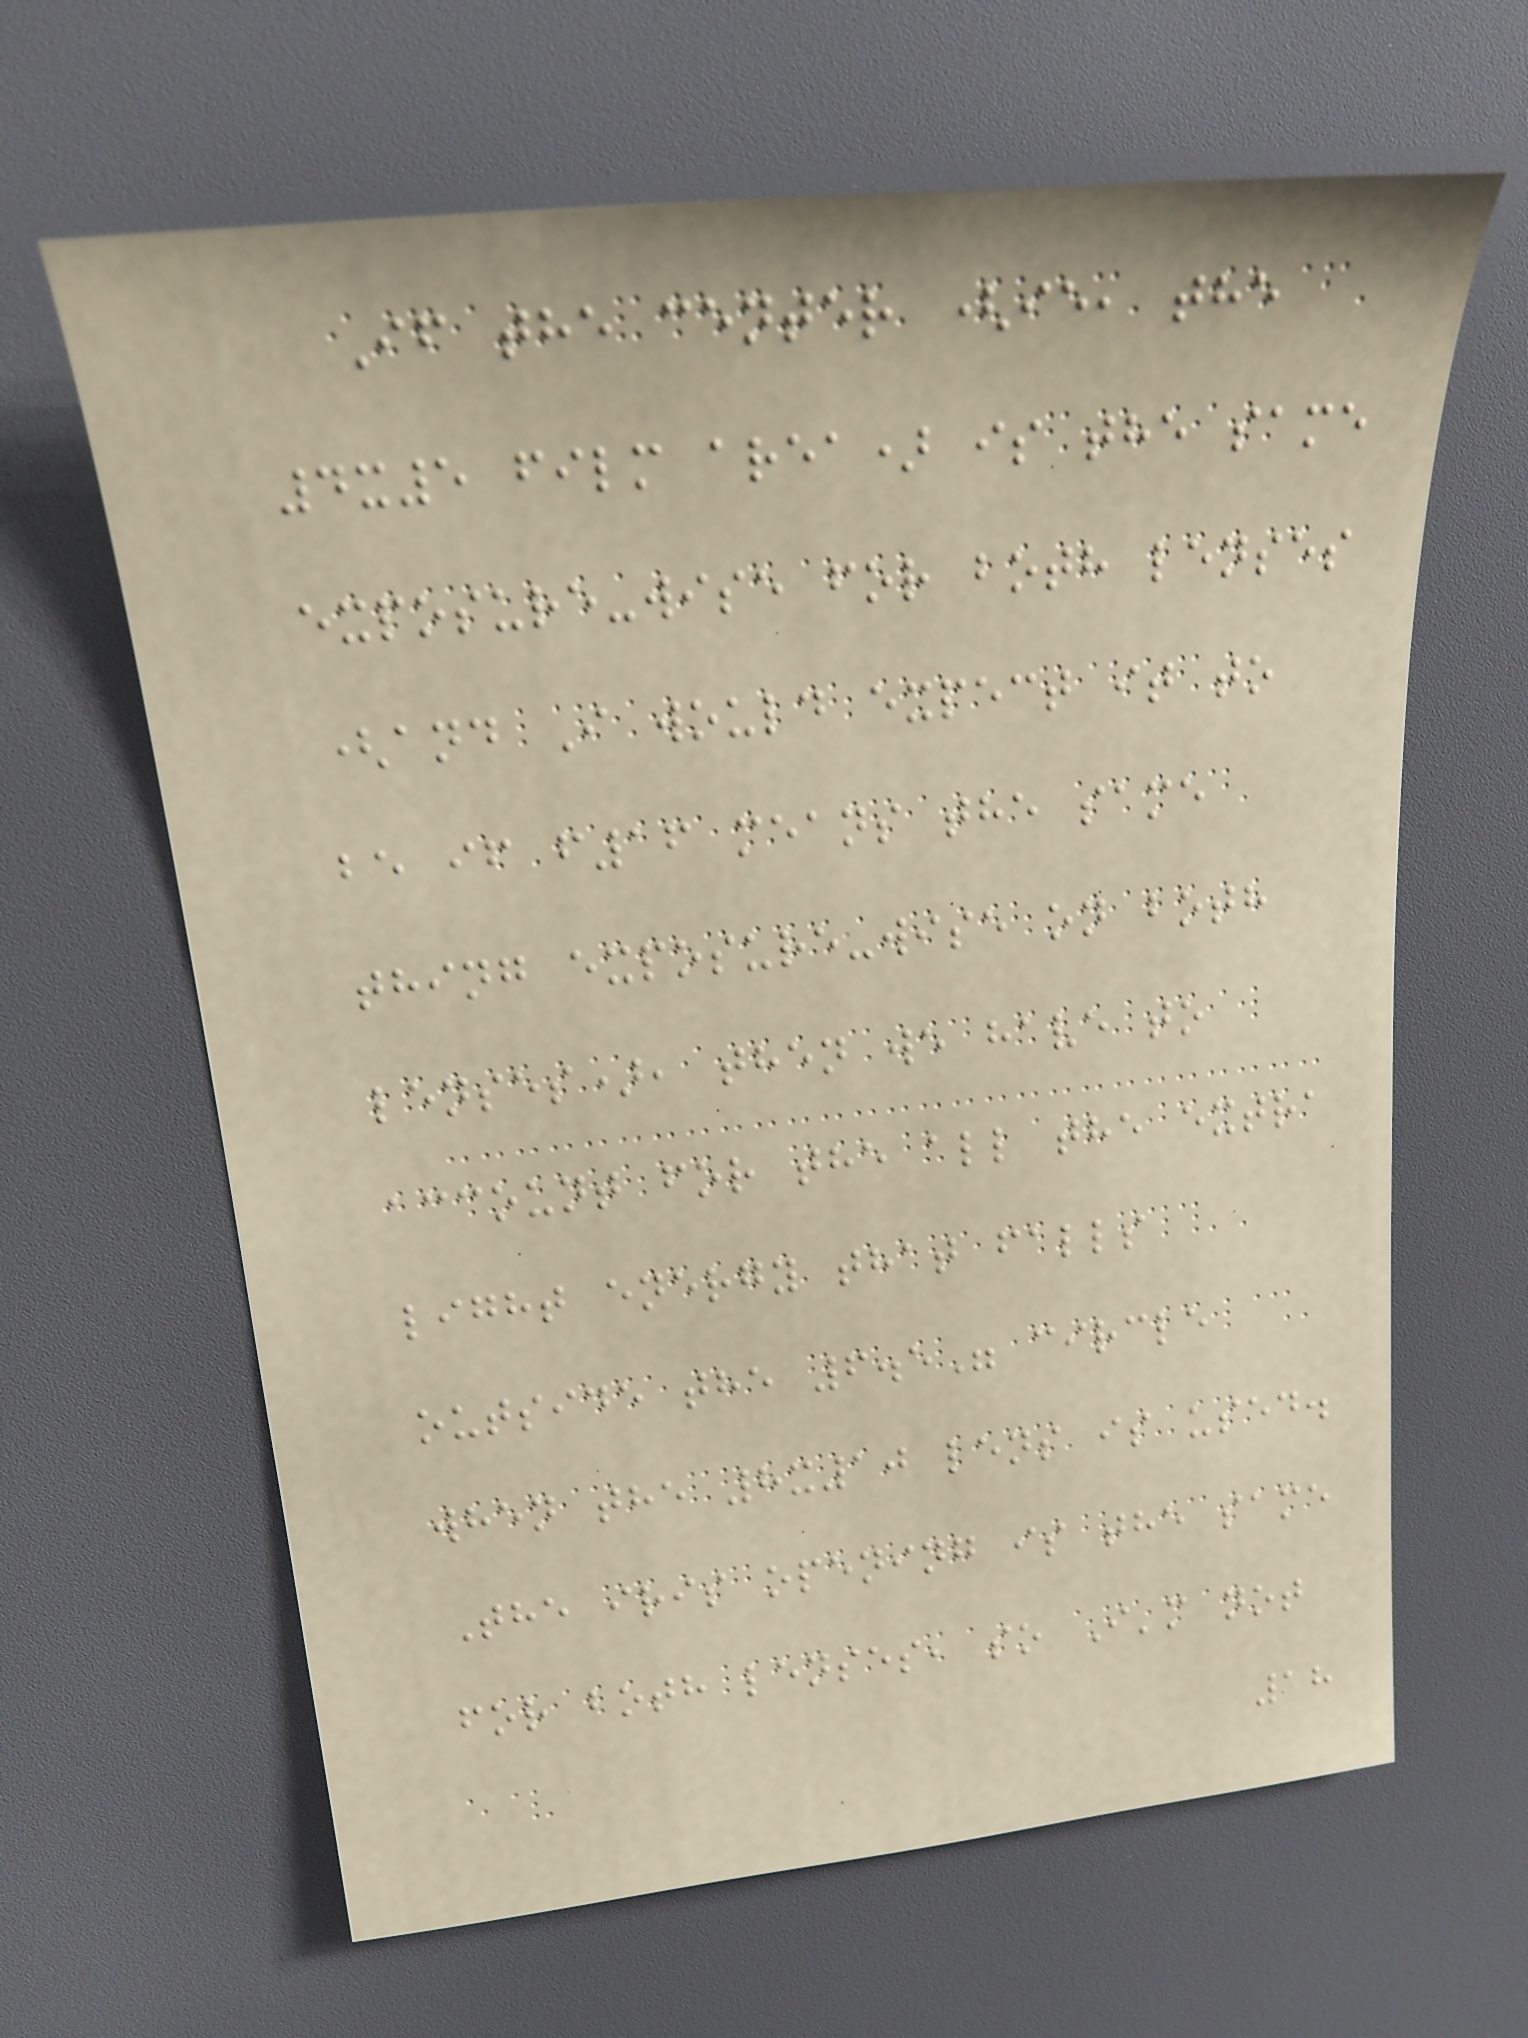If the center (ie, the
4x5 film area) is the same
exposure-wise for both lenses
(and I would expect it to
be if f16 means the same
thing exposure-wise on both
lenses), then we have to
account for the all the extra
light energy that falls
outside the 6.5" circle
when the 8x10 lens is used.
The iris opening is the same
for both lenses, so I'm not
18
